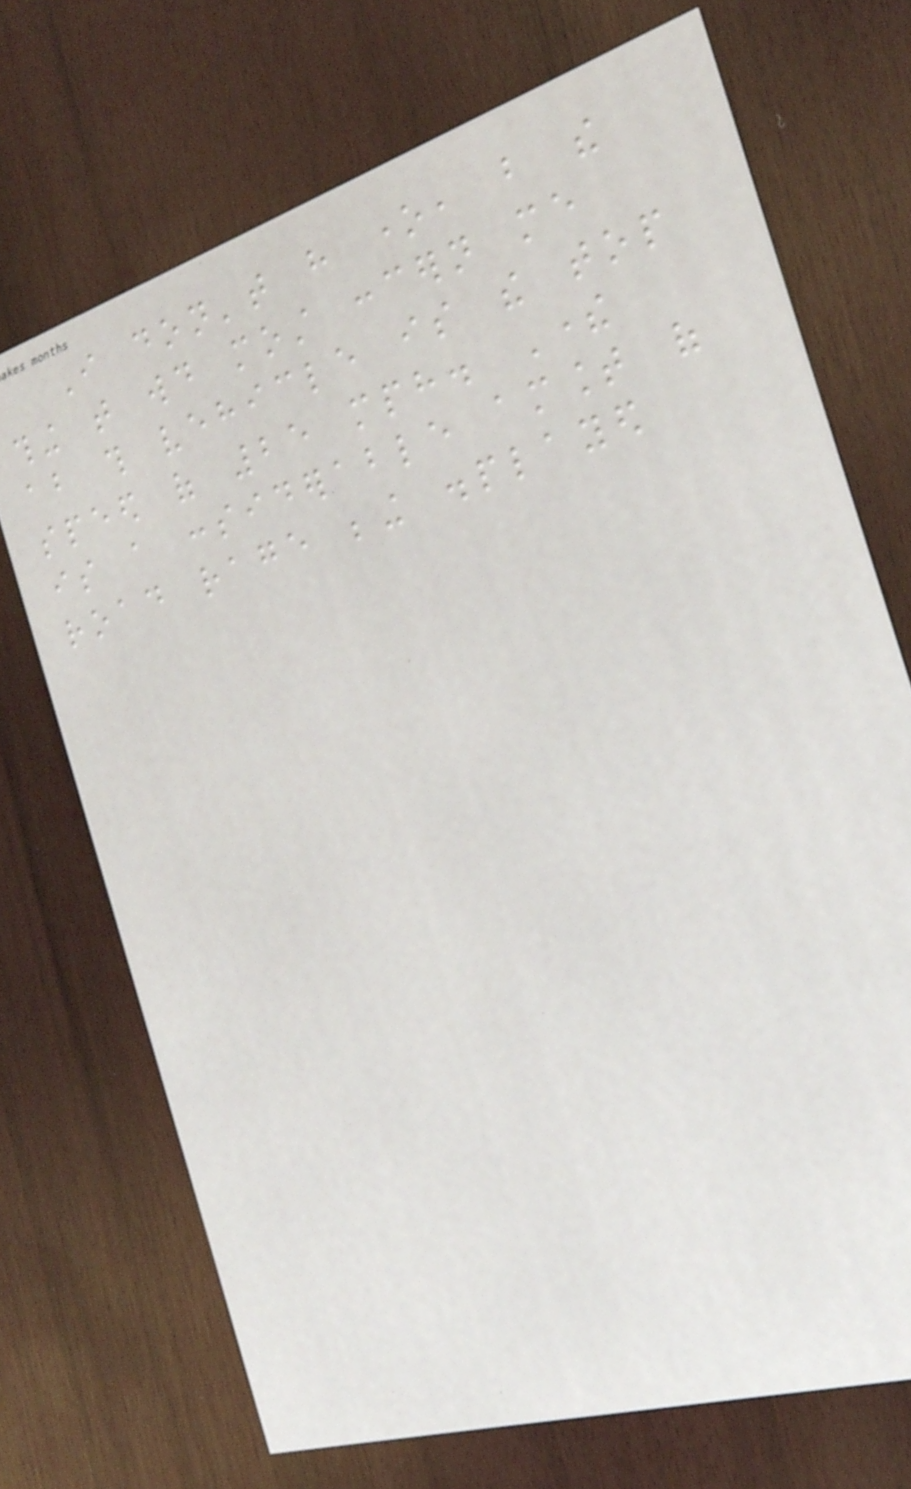I don't have one, but the
thing that would most concern me
about this vehicle is the top
speed of 25 mph. There
is a considerable amount of
road rage being displayed
